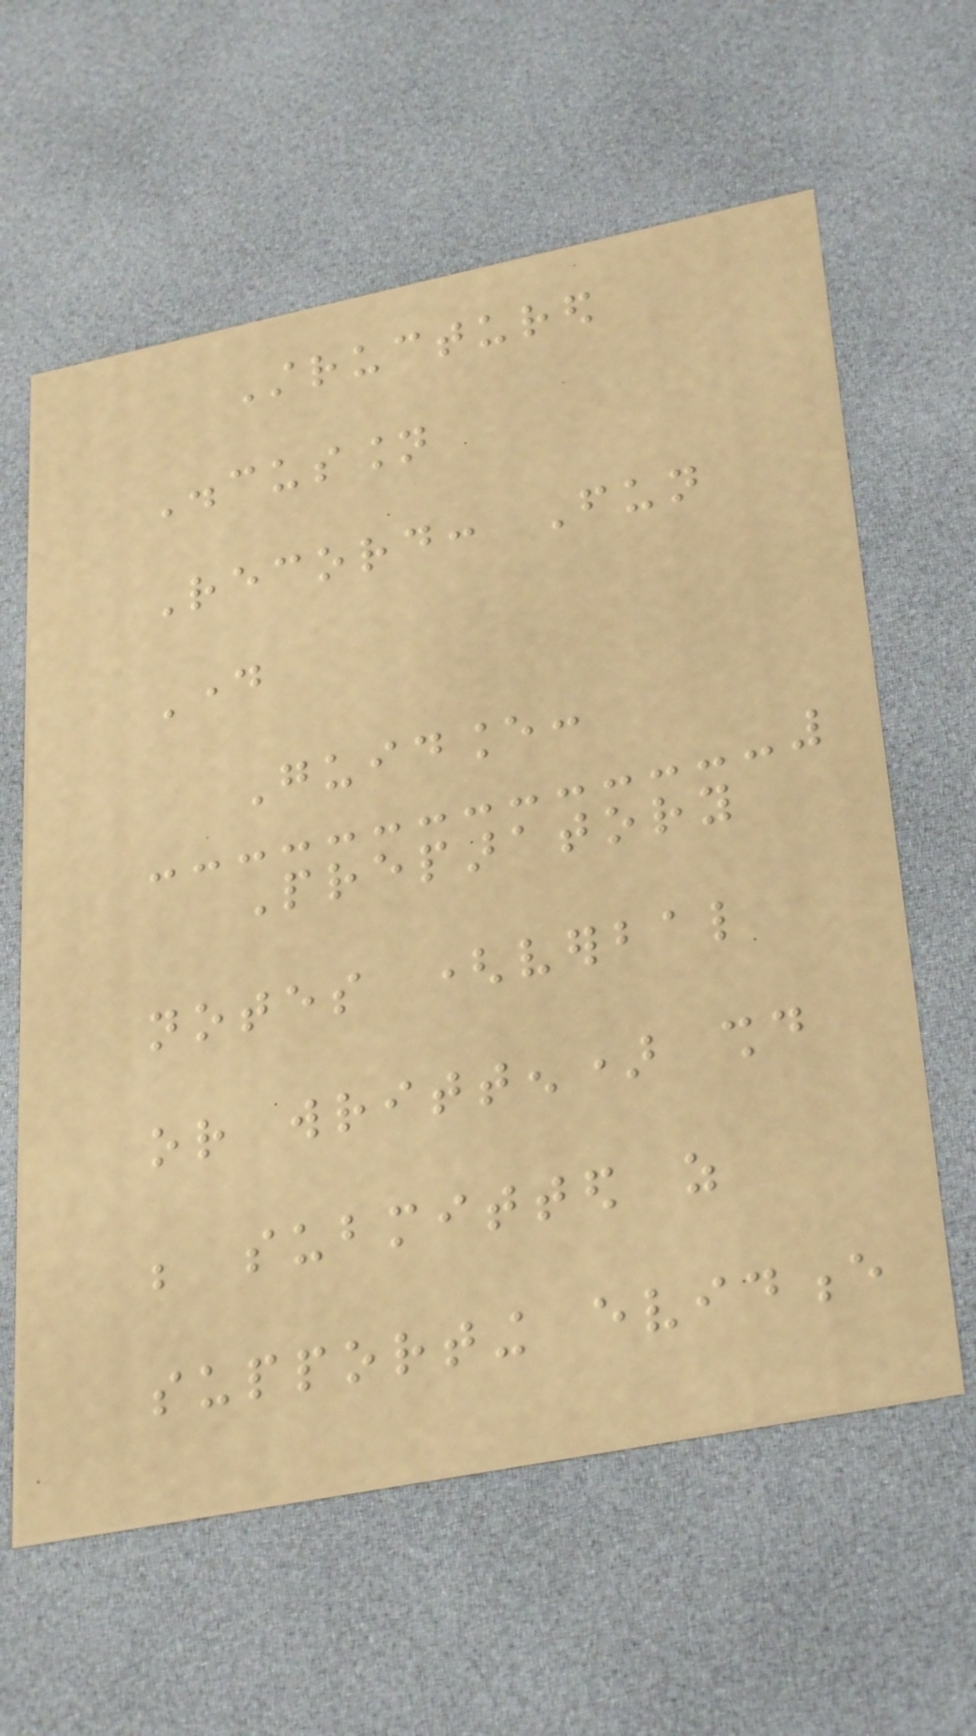Structured
Discussion
Record: Fun
Day
Guidance:
Preparatory
notes (verbal
or written) should
be submitted as
supporting evidence
